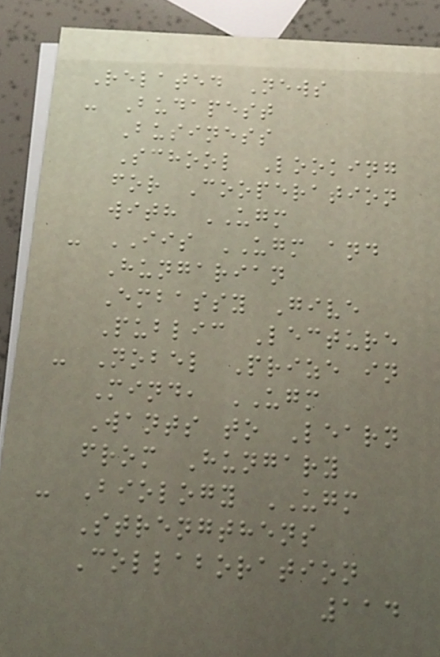Related News
- Budapest
Business
School Looking
for Cooperation
with UGM
- IIS UGM and
Hungarian
Embassy Give
Public Lecture
- Nobel Prize in
Mind, UGM
Wants to Learn
from Hungary
- Biology UGM
Strengthens
Collaboration
114
